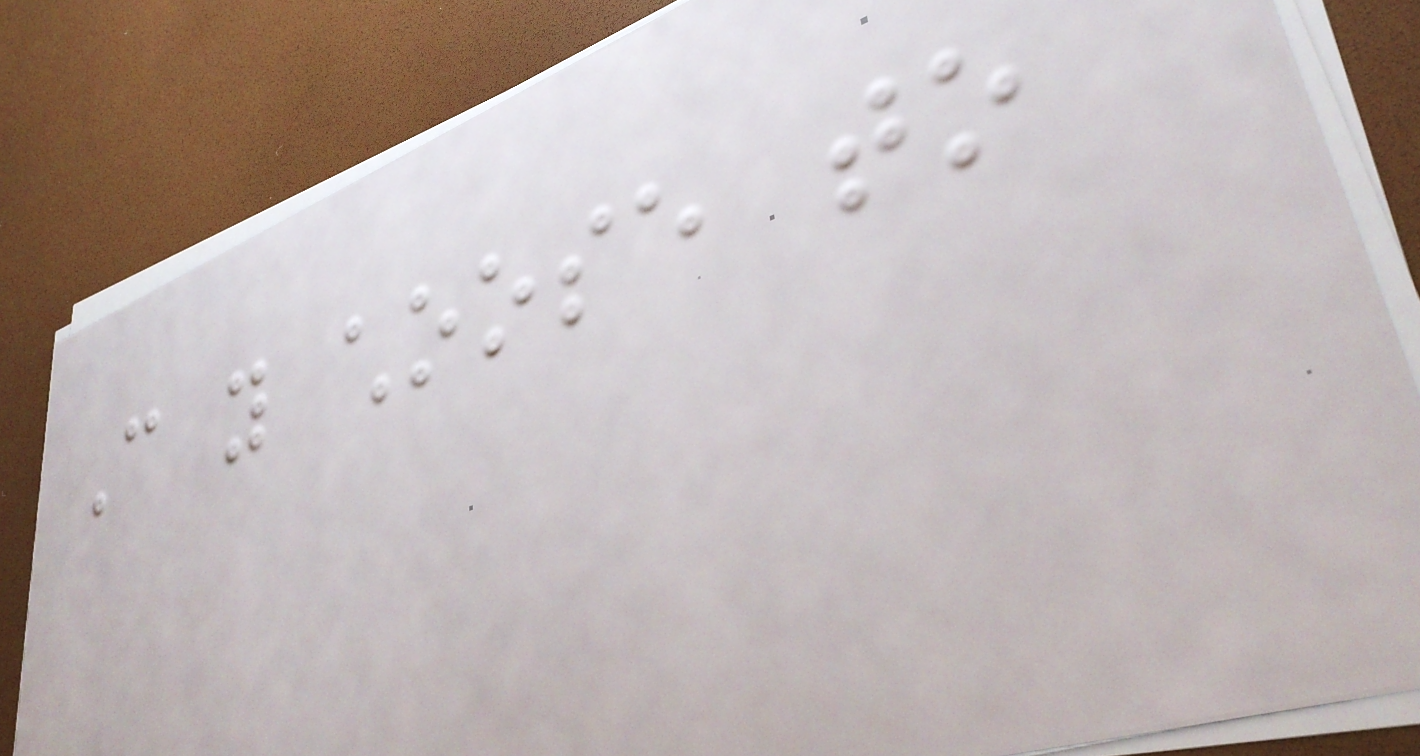Can you choose to
